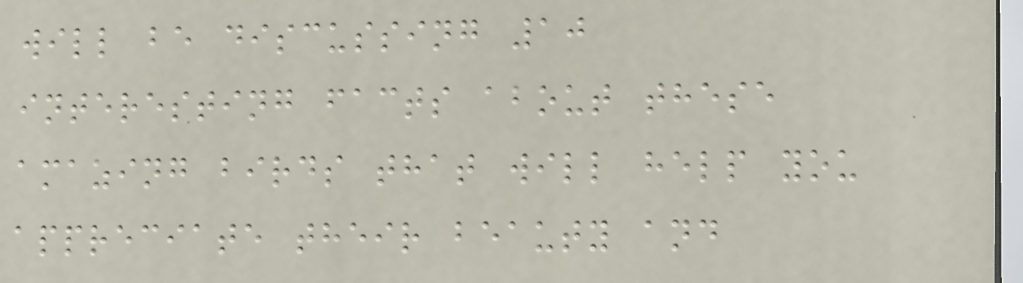will be discussing 10
interesting facts about these
amazing birds that will help you
appreciate their beauty and
